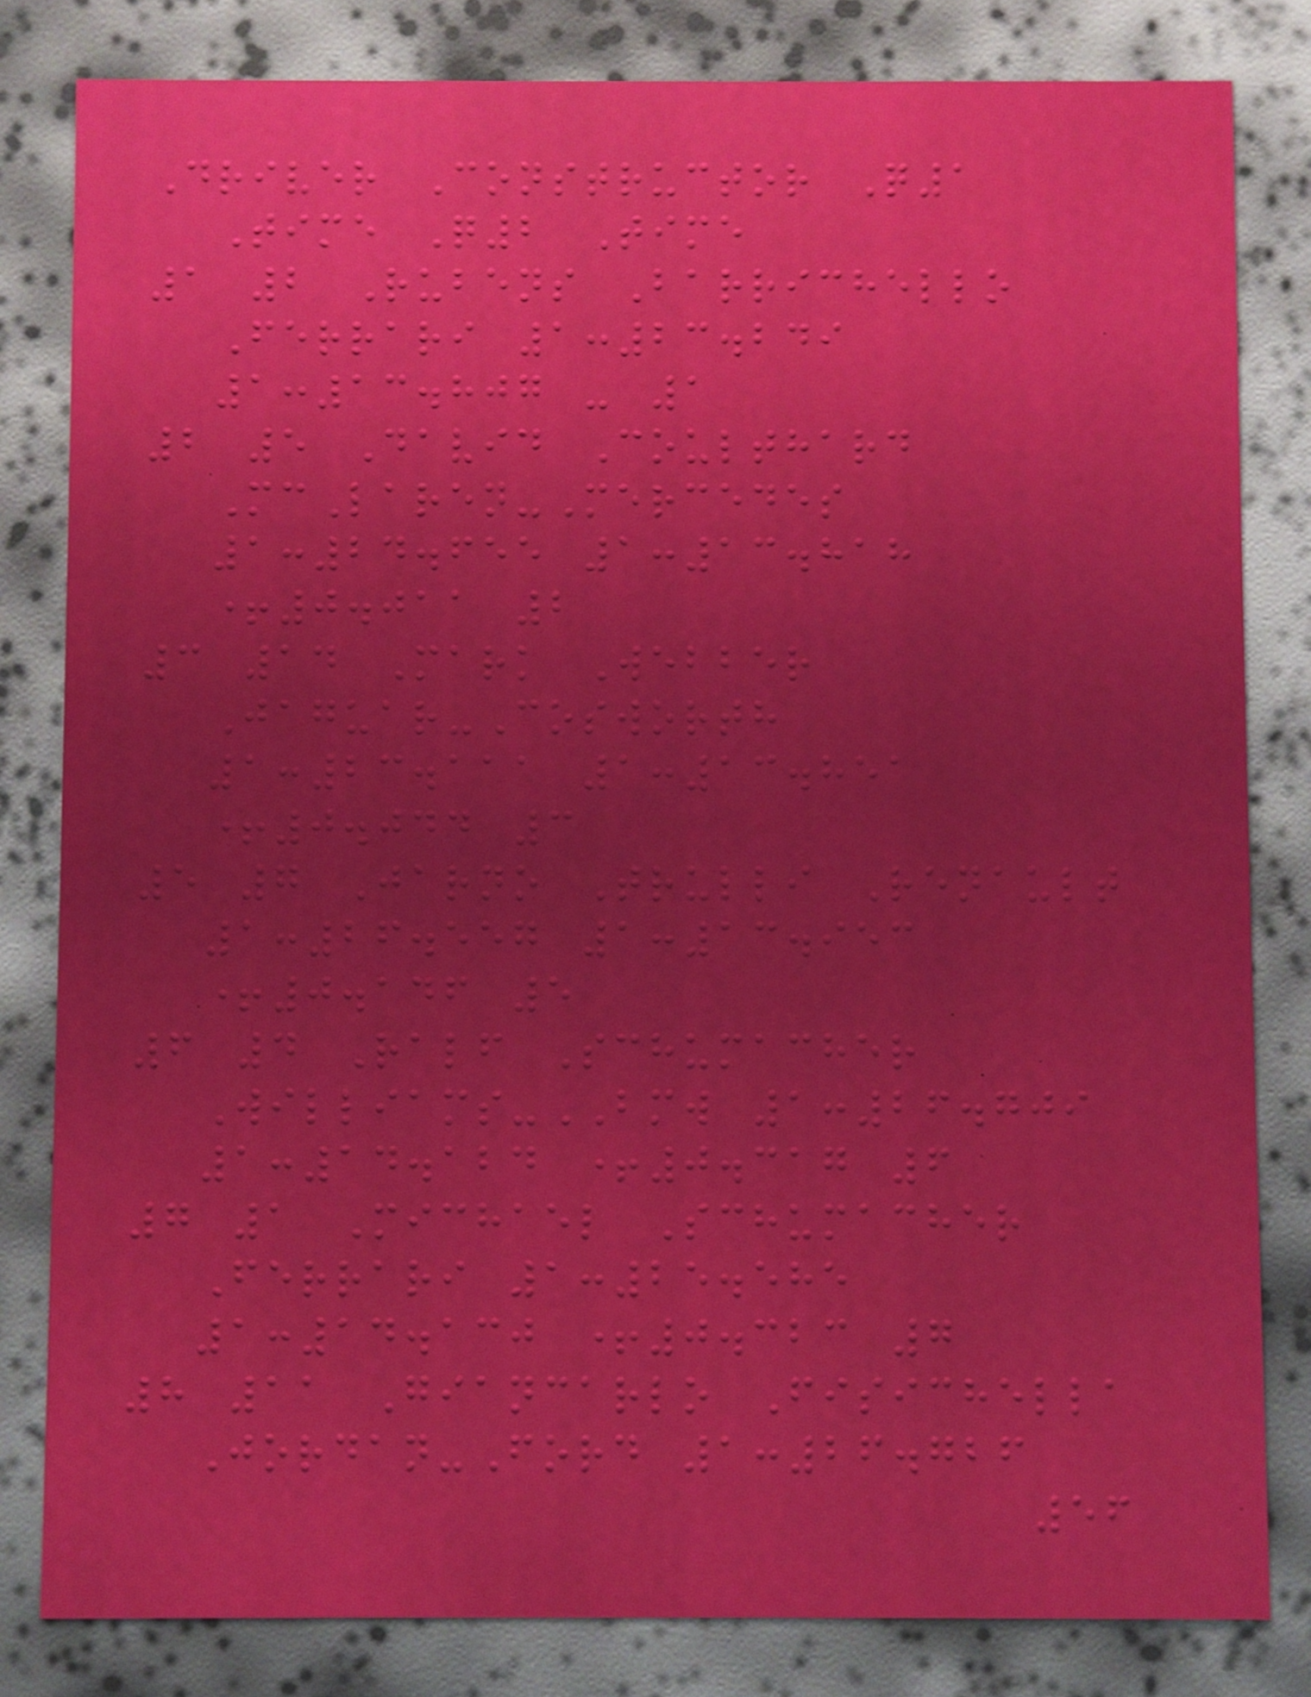Driver Constructor Q1
Time Q2 Time
1 2 Rubens Barrichello
Ferrari 1:23.249
1:13.807 - 1
2 5 David Coulthard
McLaren-Mercedes
1:24.655 1:13.818
+0.011 2
3 14 Mark Webber
Jaguar-Cosworth
1:23.111 1:13.851
+0.044 3
5 7 Jarno Trulli Renault
1:26.557 1:13.953
+0.146 5
6 4 Ralf Schumacher
Williams-BMW 1:26.709
1:14.124 +0.317 6
7 1 Michael Schumacher
Ferrari 1:25.585
1:14.130 +0.323 7
8 11 Giancarlo Fisichella
Jordan-Ford 1:26.726
56
